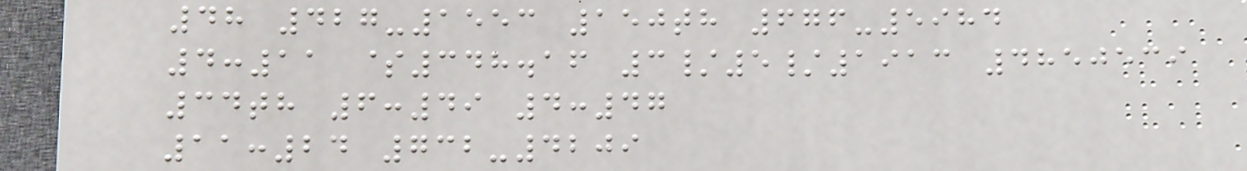48 427-1553 150th 676-5984
4:11 $348.16 3/5/1913 4850539
34th 6:49 4:47
11:24 732-4209
